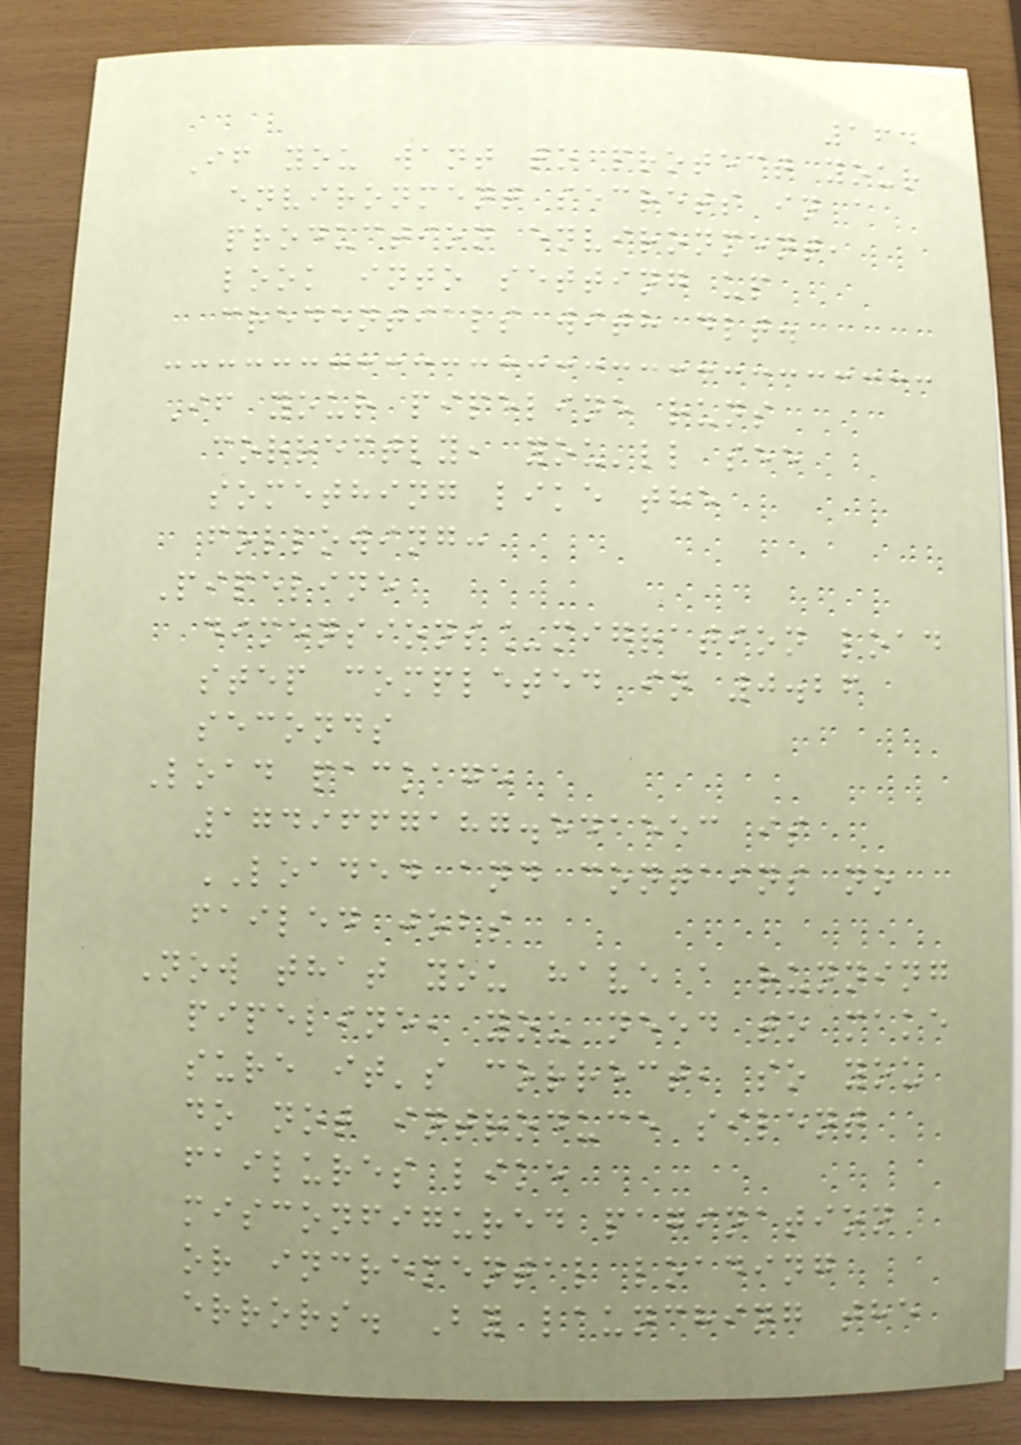164
If you want to protect your
environment secrets in a
production environment,
look into setting up
credentials with dlt.
If your pipeline runs
correctly, you'll see
something like the
following:
Pipeline
dimensions_migration load
step completed in 0.26
seconds
Load package
1749667187.541553 is
LOADED and contains no
failed jobs
Now that you have a running
pipeline, you need to make
sure it's correct, so you
do not introduce silent
failures like
misconfigured pagination
or incremental loading
errors. By launching the
